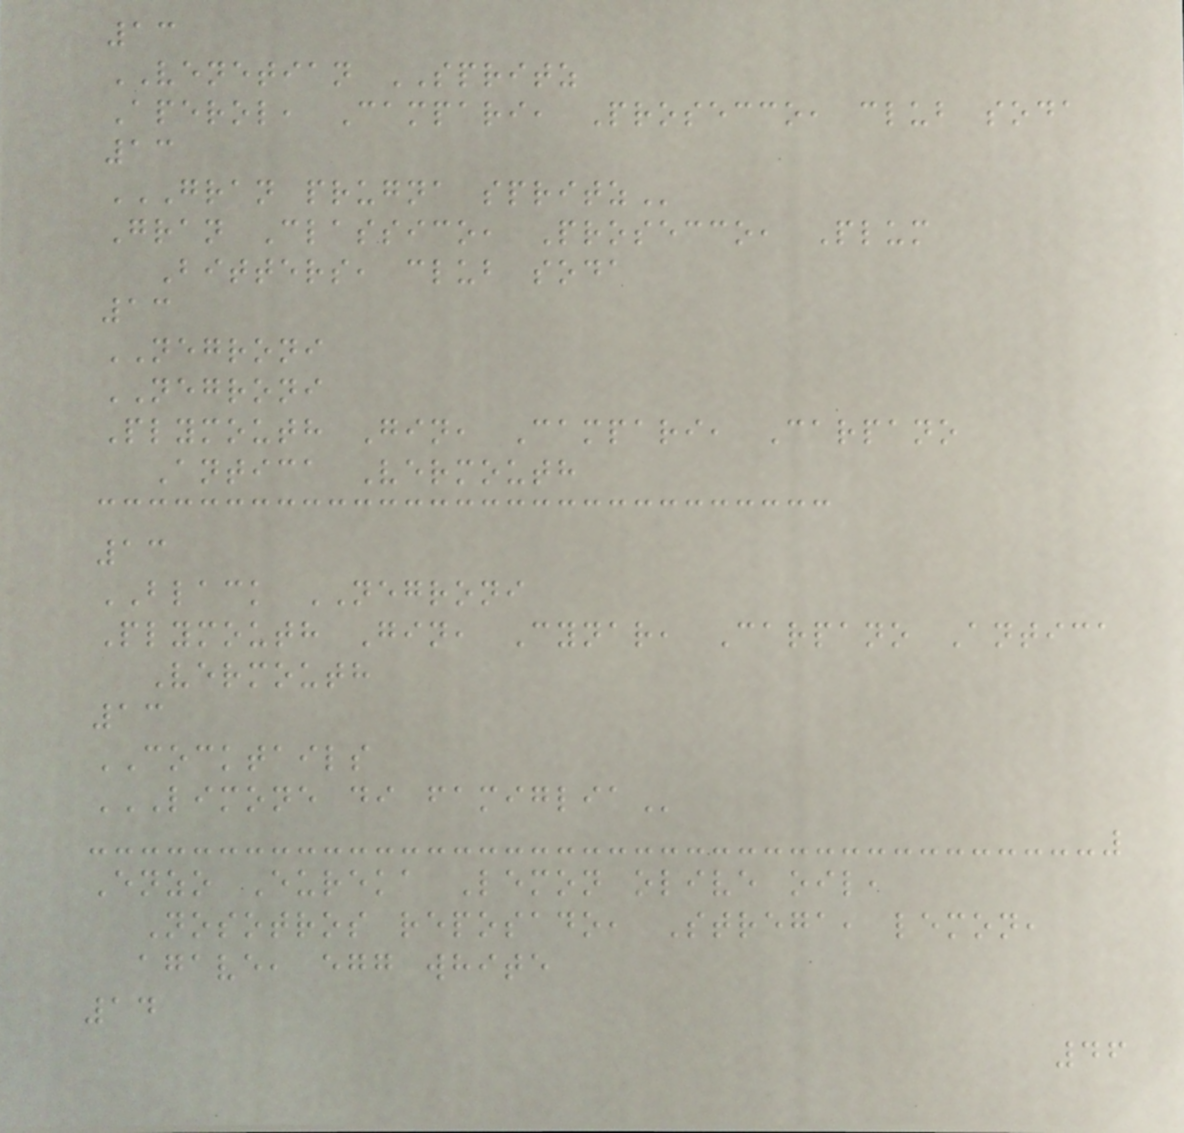13
VENETIAN SPRITZ
Aperol, Campari, Prosecco, club soda
13
GRAN PRUGNA SPRITZ
Gran Classico, Prosecco, Plum
Bitters, club soda
13
NEGRONI
NEGRONI
Plymouth Gin, Campari, Carpano
Antica Vermouth
13
BLACK NEGRONI
Plymouth Gin, Cynar, Carpano Antica
Vermouth
13
COCKTAILS
LIMONE DI FAMIGLIA
Enzo Eureka Lemon olive oil,
Nosotros reposado, Strega, lemon,
agave, egg white
14
46
